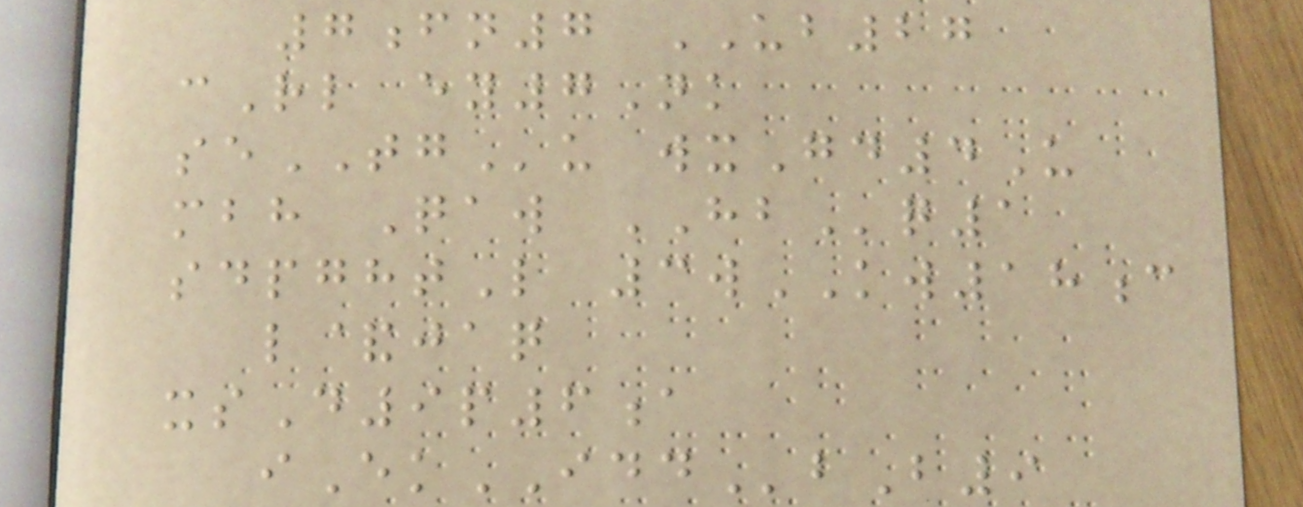7fn7 UB27
cRl ey7Nk
seTGu wxGd4U
mbh Qaw HBq1
sdpghtL 3wKW18c
l&jaq
xsD9p6a
iEkIDDbB9
